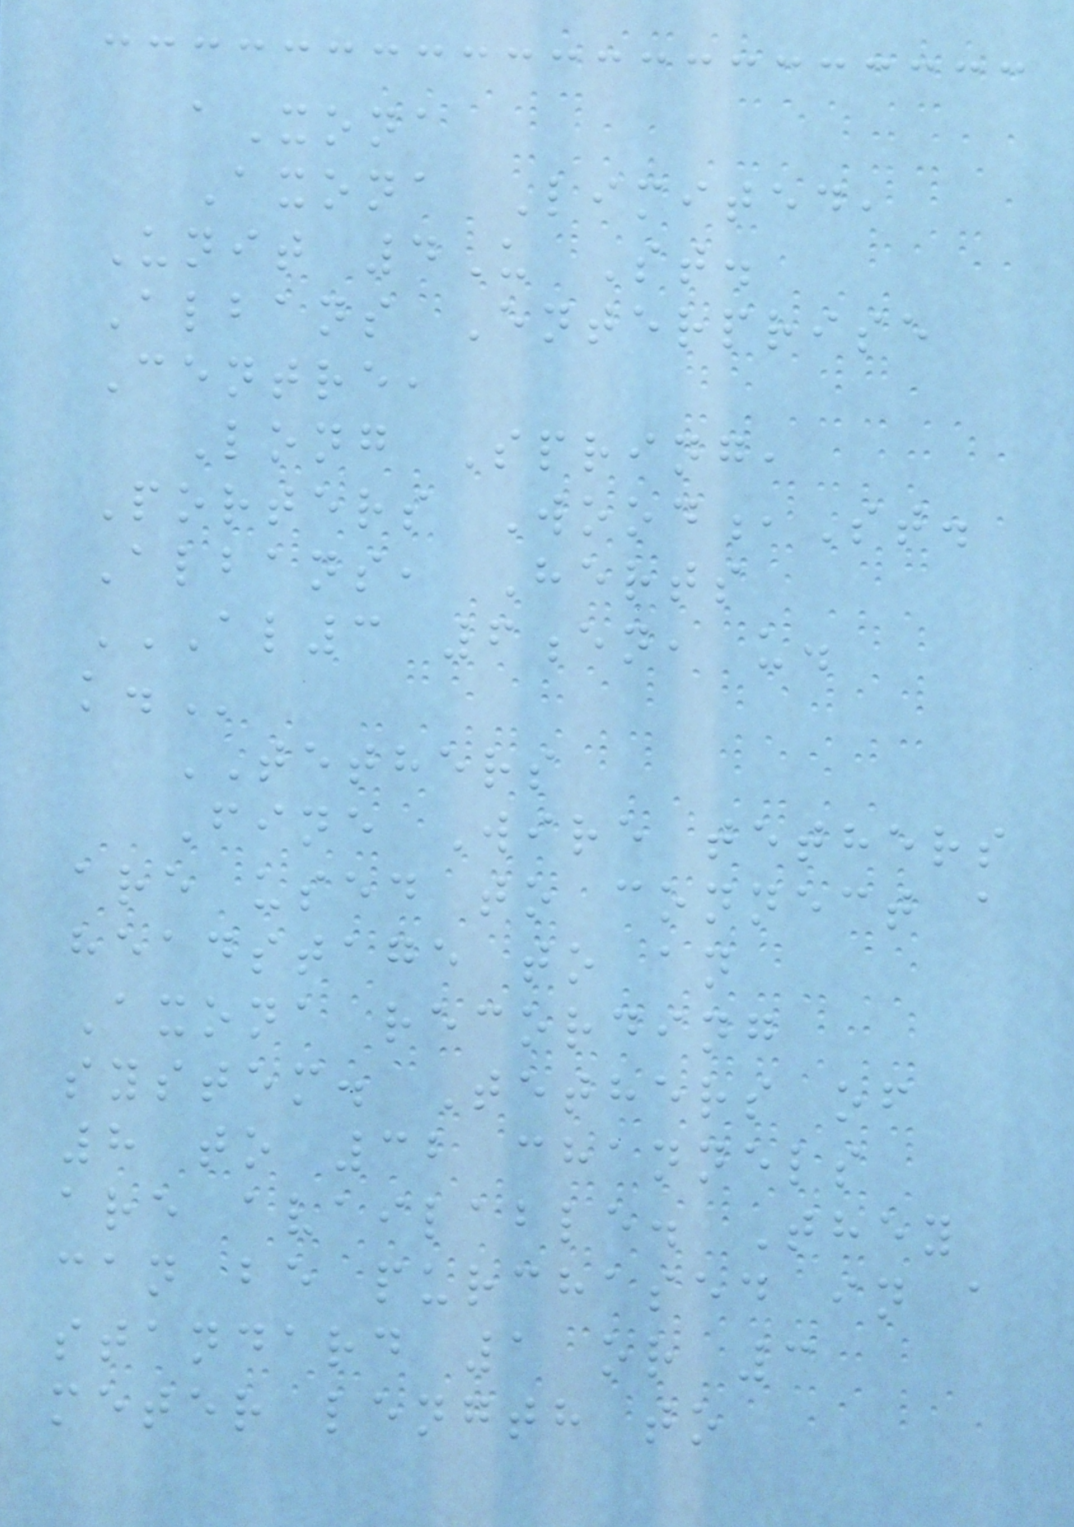aXona
Axona Limited,
Unit 4U St.
Albans Enterprise
Centre,
Long Spring,
Porters Wood,St.
Albans, Herts
AL3 6EN, U.
K.
TETHERS
Fine Wire tethers
are used to connect a
headstage to an
Axona recording
system. Tethers of
8 to 32 channels
are available. They
can be purchased in a
standard 1 or 3
meter length to
